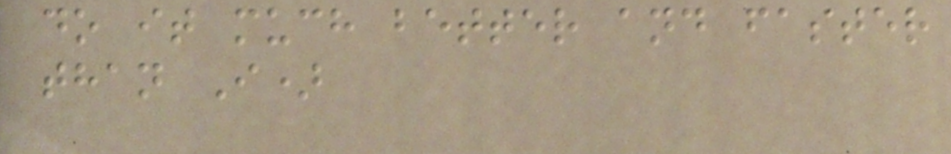do it much better and faster
than I)
